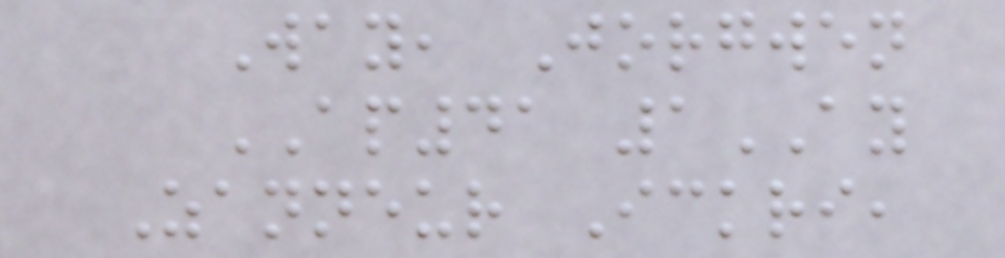Way, Jorgwen
AP41 1AY
Zanneur Ickri,
